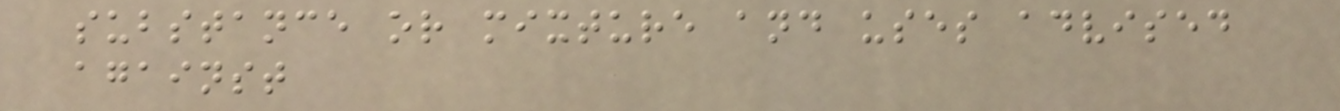substance or mixture and uses advised
against
